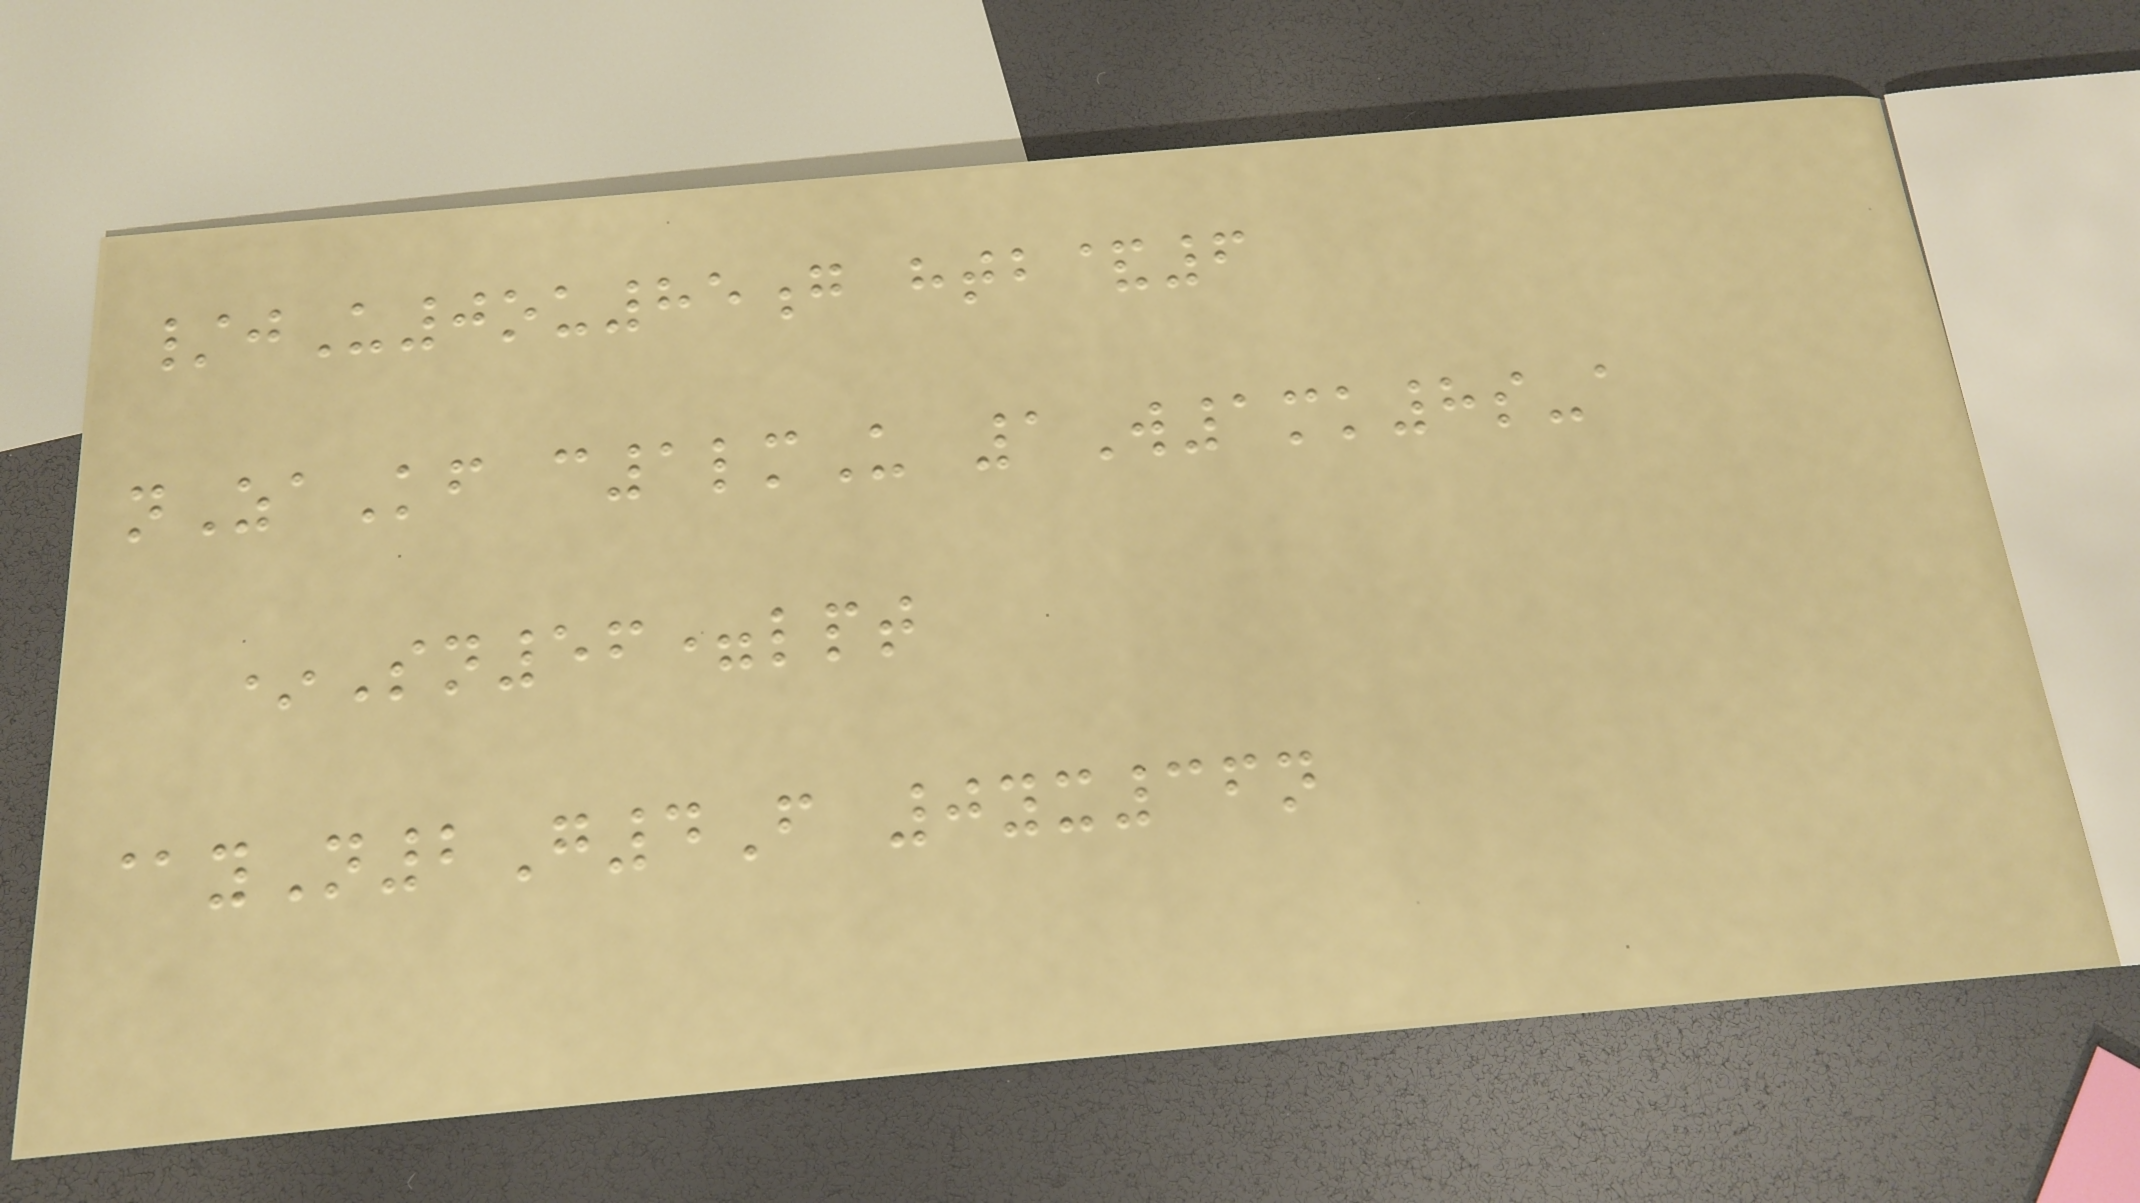/jU0ou85g htb&6
nZaKf c1lmU 1W1mk8s-a
*Sn56=lpt
@yN2G4F 0yx36n
